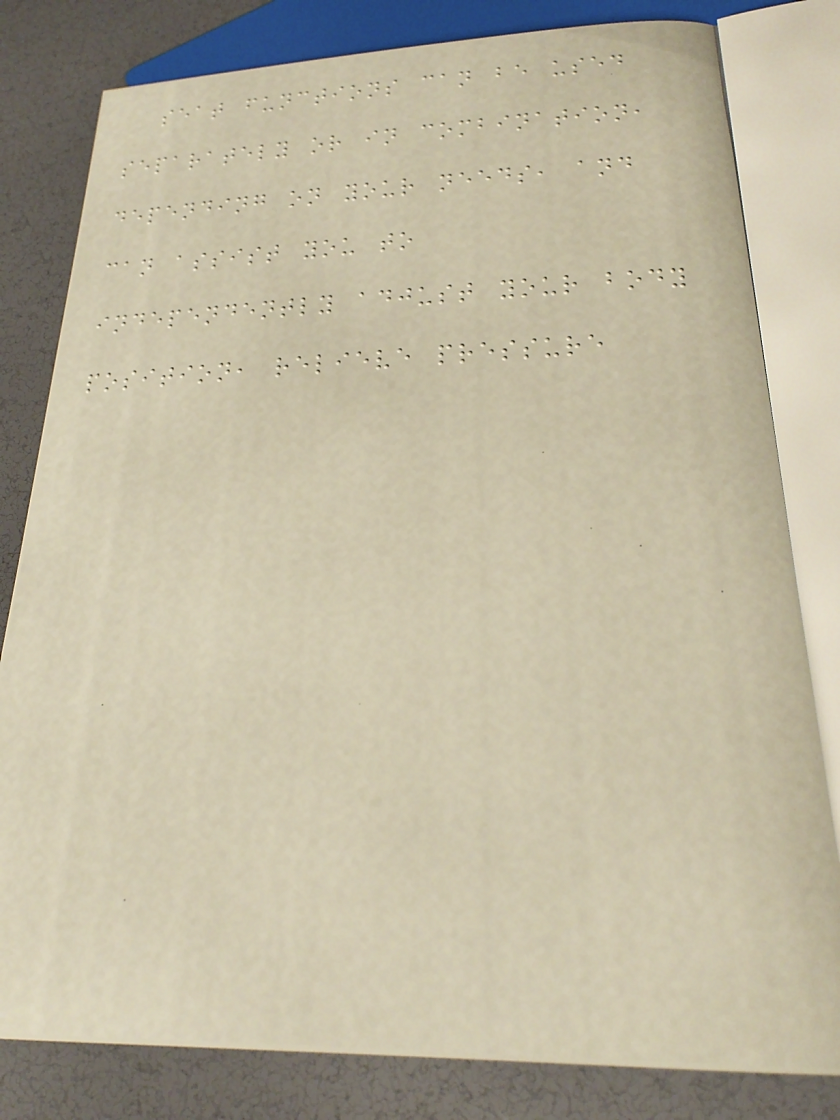seat functions can be used
separately or in combination,
depending on your needs, and
can assist you to
independently adjust your body
position, relieve pressure
